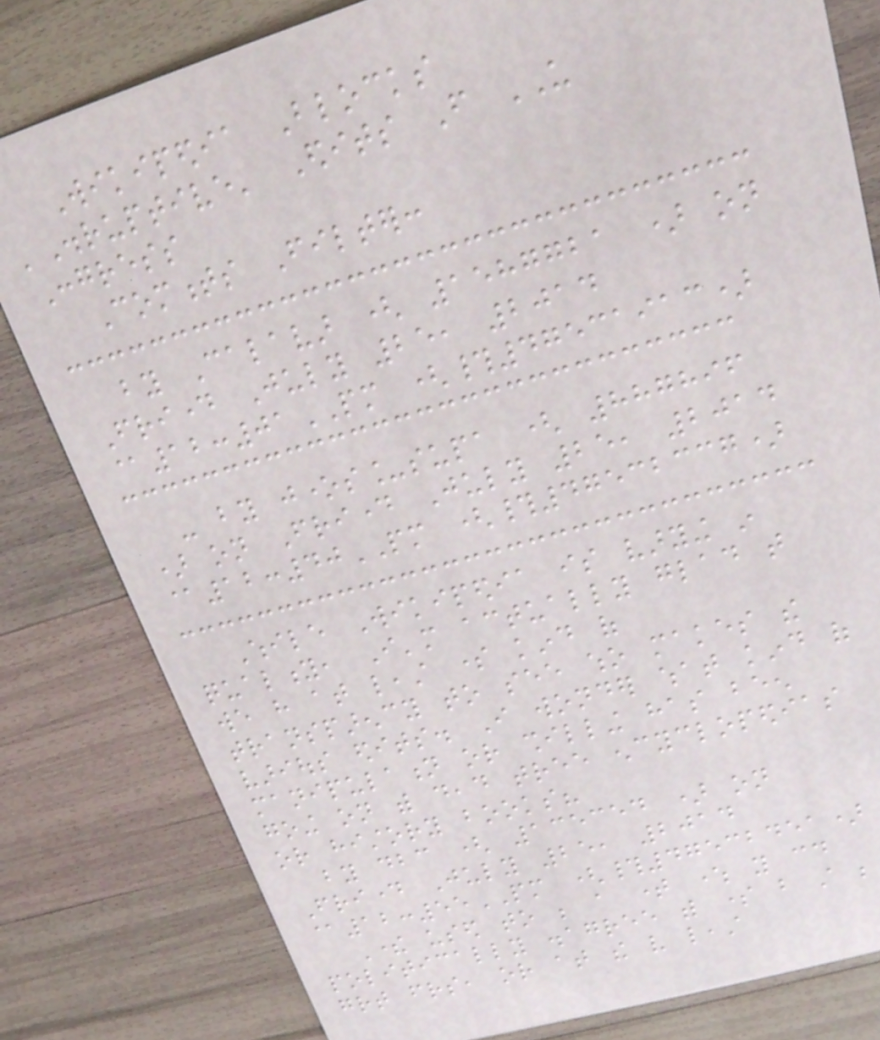Wikipedia Blocks
'Disruptive' Edits From US
Congress
Comments Filter:
by Calavar ( 1587721 ) on
Friday July 25, 2014
@12:01PM (#47531913)
- by jones_supa ( 887896
) on Friday July 25, 2014
@12:40PM (#47532337)
While Wikipedia is varying in
quality, I'm actually glad that
we have at least some kind of
transparency to see who makes the
various edits. I wonder what kind of
manipulation or shilling has been
going on with dead tree encyclopedias
or history books?
by dbc ( 135354 ) on
Friday July 25, 2014
@12:55PM (#47532451)
There used to be a time where you could
politically disagree with some but still be
great friends, or at the very least
